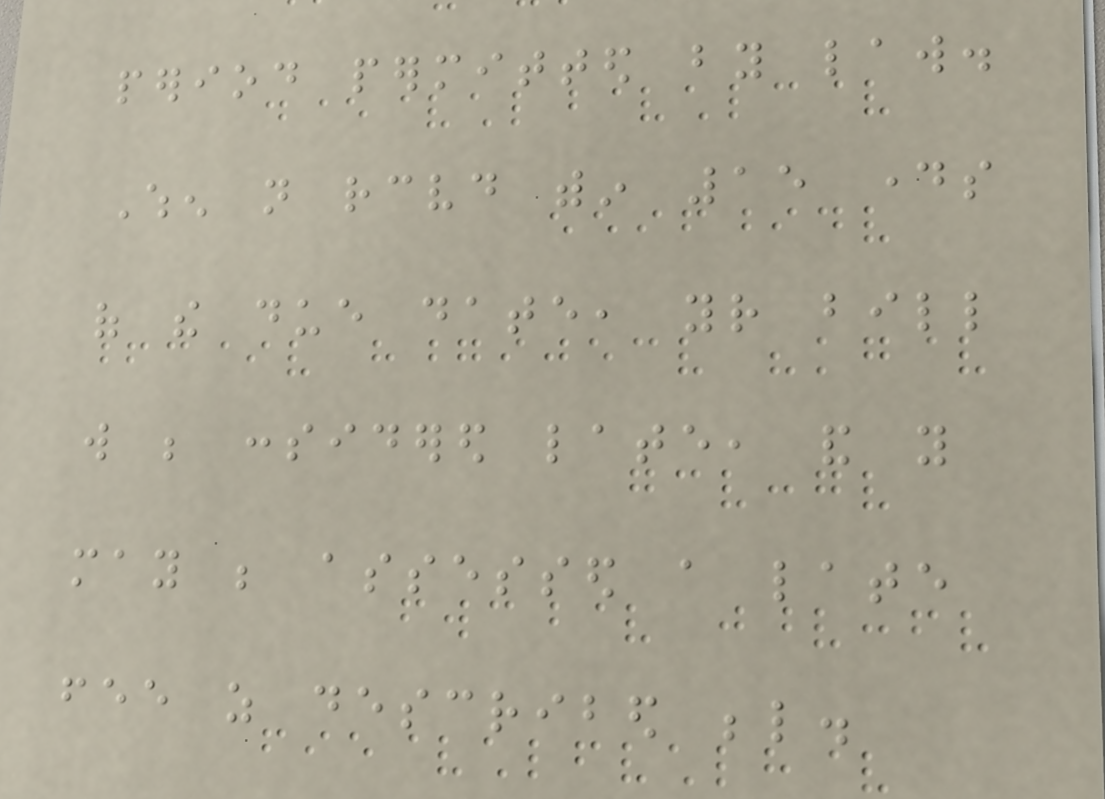period permitted by law.
When not received within 15 days
of the due date, your bill
will be considered late, and you
may be assessed a late
fee as described below.
